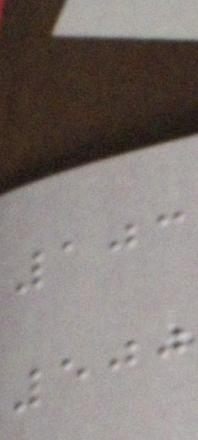103
500
